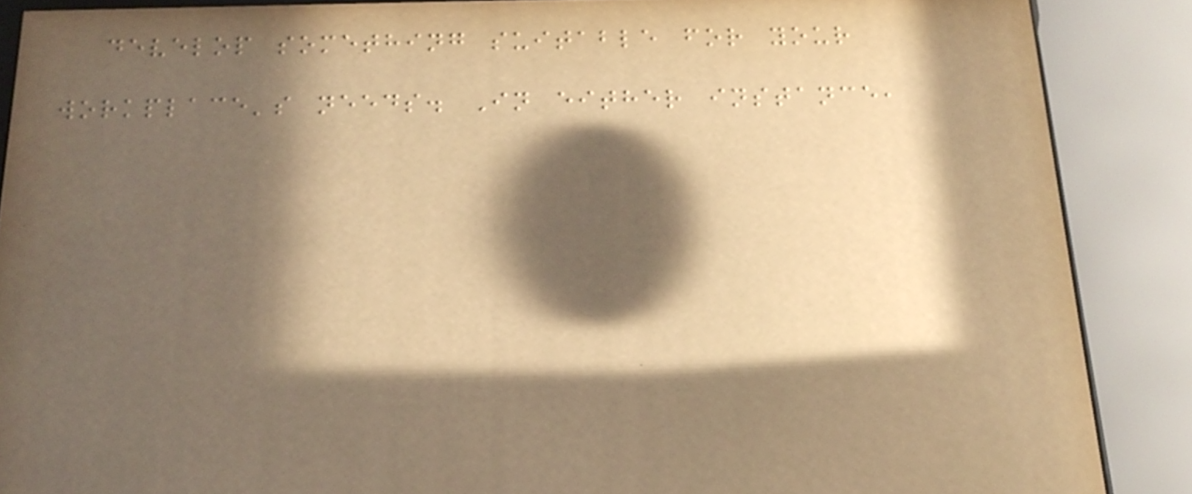develop something suitable for your
workplace's needs. In either instance,
